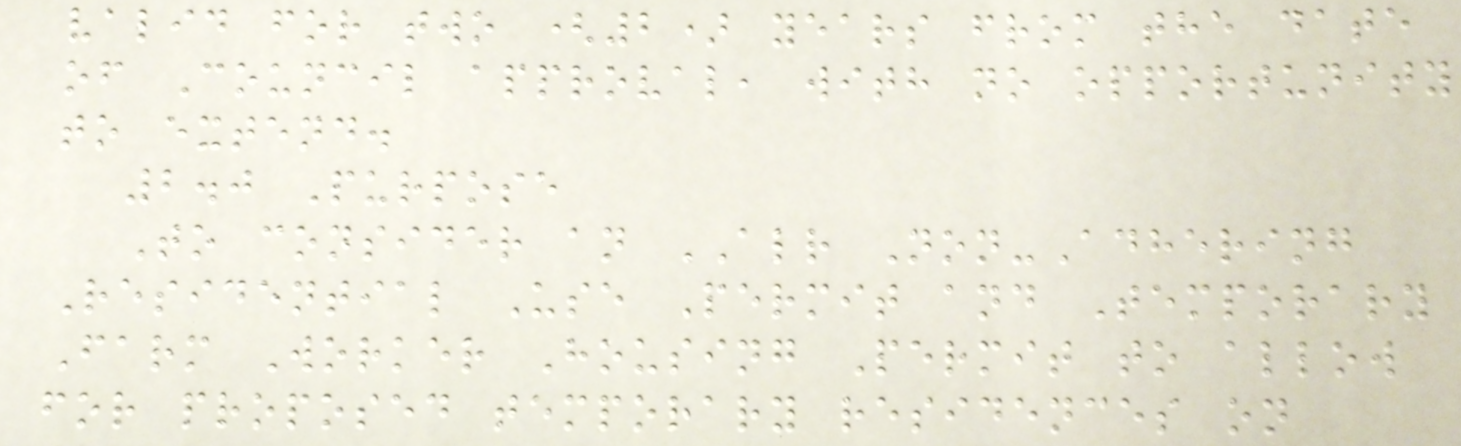valid for two (2) years from the date
of Council approval, with no opportunity
to extend.
2.0 Purpose
To consider an ALR Non-Adhering
Residential Use Permit and Temporary
Farm Worker Housing Permit to allow
for proposed temporary residences on
